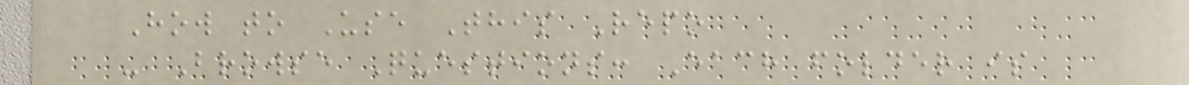How to Use This Repo
- Browse Questions: Each folder is
